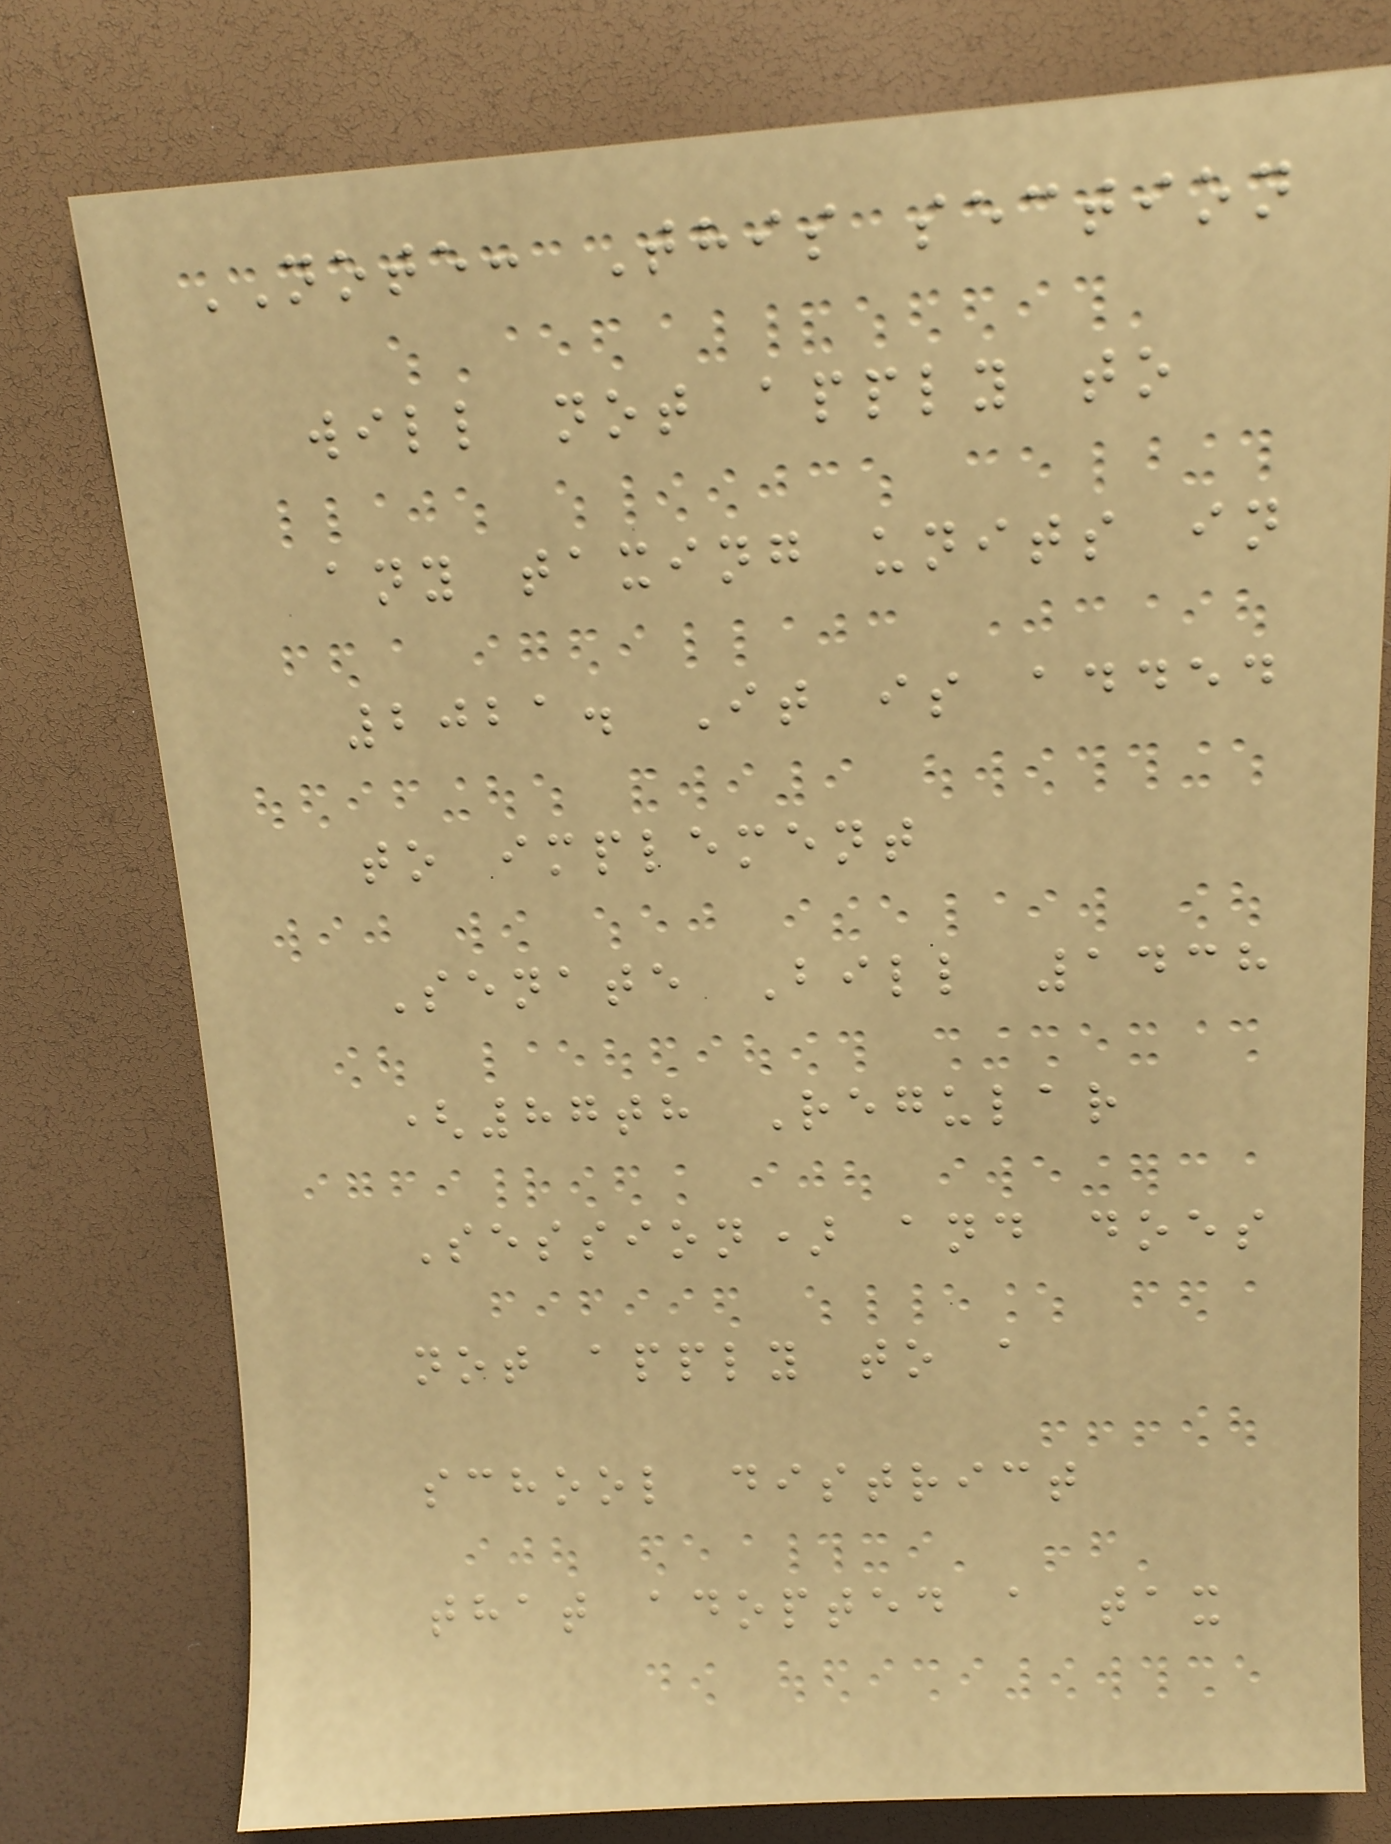NOTE: This section
will not apply to
any taxing units in
2021. It is added
to implement
Senate Bill 1438
(87th Regular
Session) and does
not apply to a
school district
that adopted a tax
